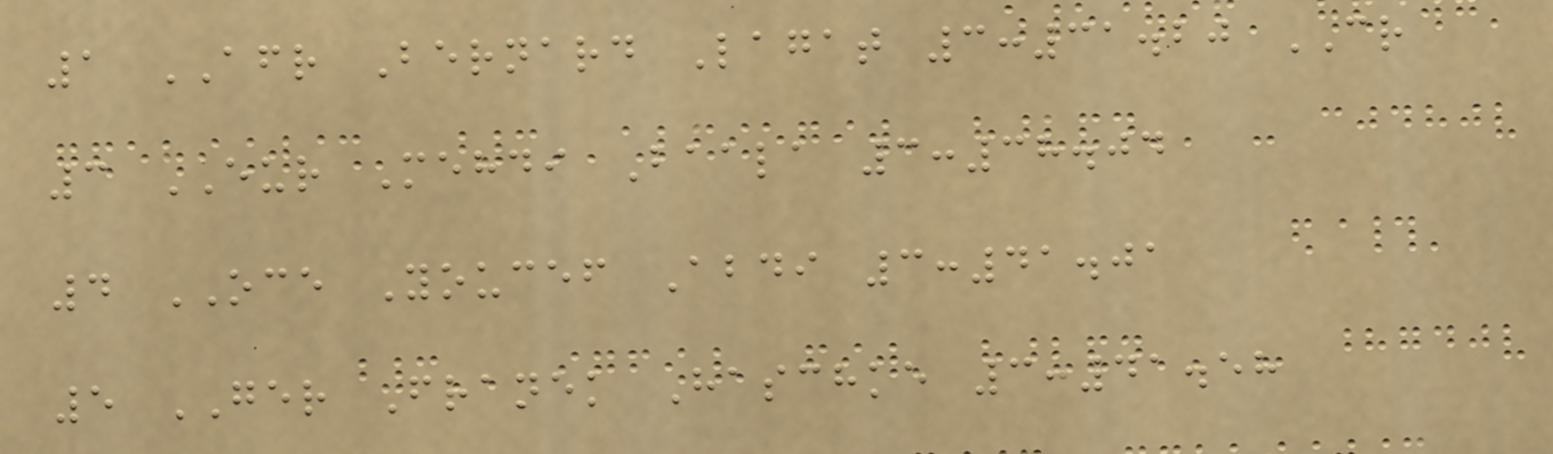1 AFR Bernard Lagat 3:31.20 CR
3 EUR Mehdi Baala 3:38.04
4 OCE Youcef Abdi 3:41.01
5 GER Franek Haschke 3:41.58
